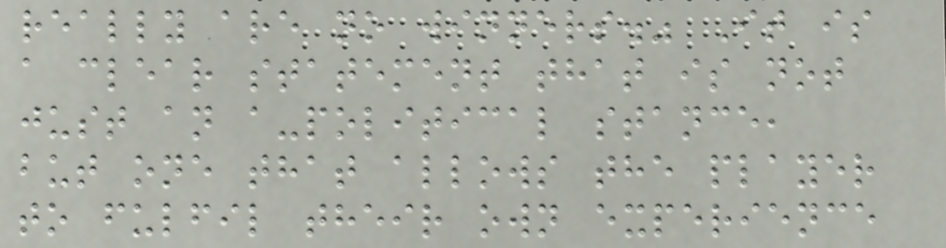really are no winners." It is
a clear statement that is not
just an a-political stance,
but one that allows the player
to fulfil their own experience
